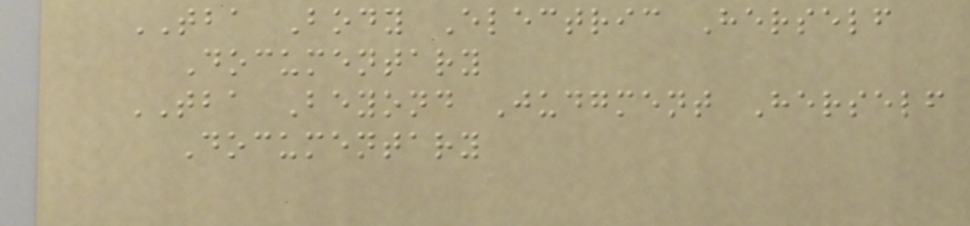TBA Body Electric Herself
Documentary
TBA Beyond Judgment Herself
Documentary
